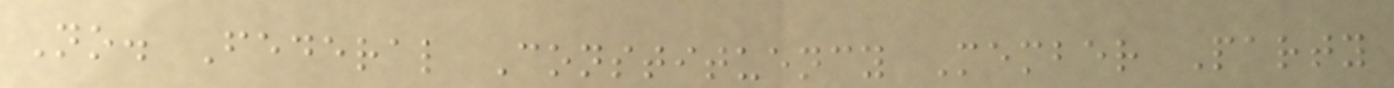No. Federal Constituency Member Party
